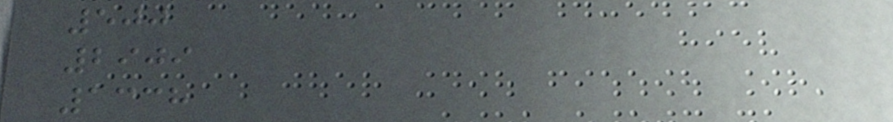500
2909
1338
